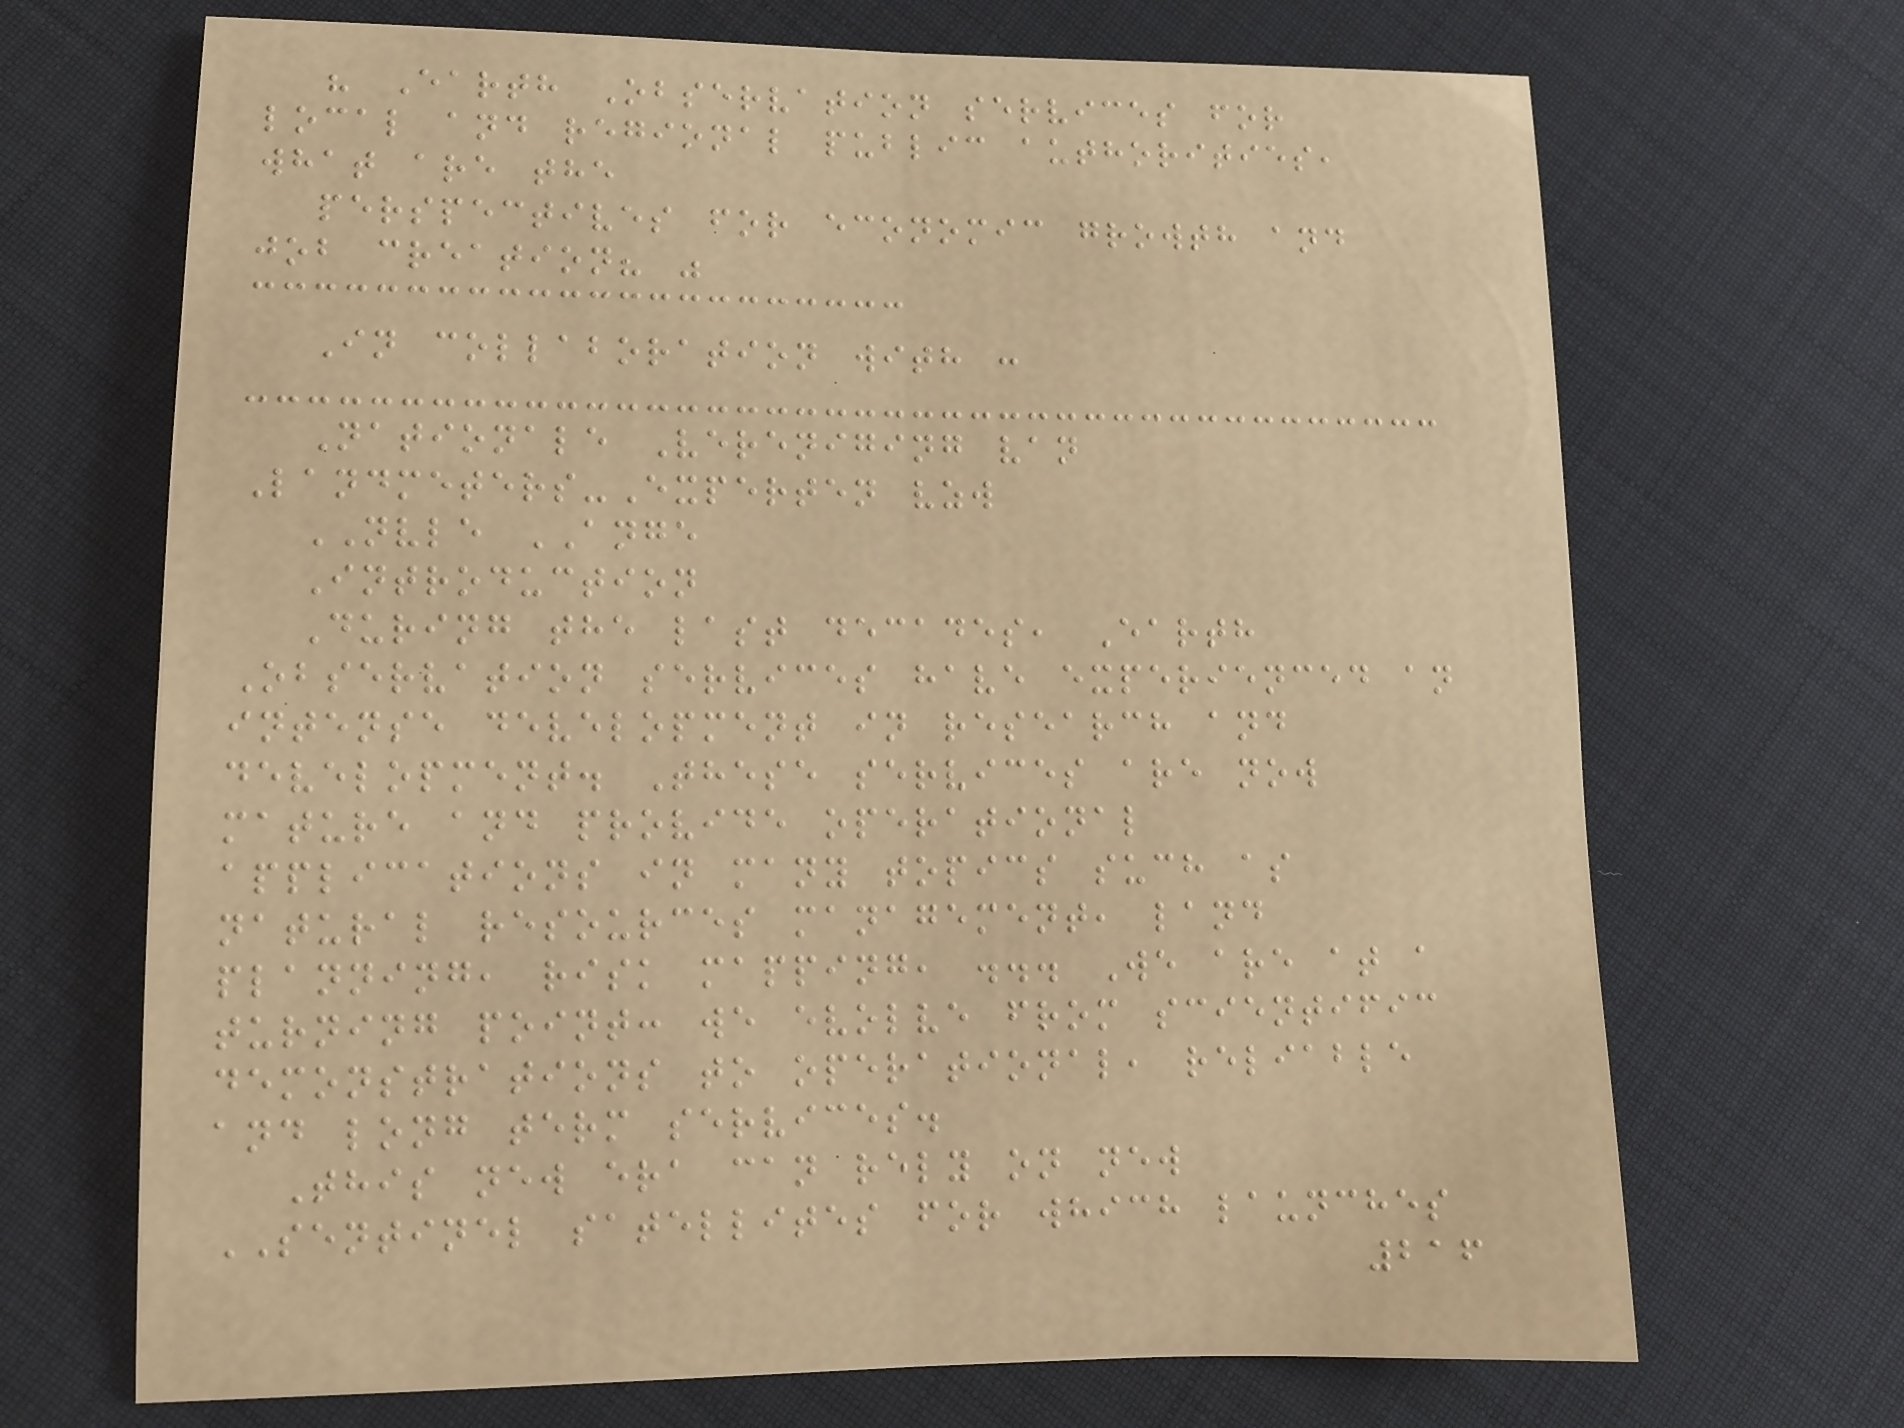" Earth Observation services for
local and regional public authorities,
what are the
perspectives for economic growth and
job creation? "
In collaboration with :
Nationale Vereniging van
Landmeters-Experten vzw
NVLE ANGE
Introduction
During the last decades, Earth
Observation services have experienced an
intense development in research and
development. These services are now
mature and provide operational
applications in many topics such as
natural resources management, land
planning, risk mapping, ... We are at a
turning point: we evolve from scientific
demonstrations to operational, reliable
and long term services.
This new era can rely on new
SENTINEL satellites for which launches
216
